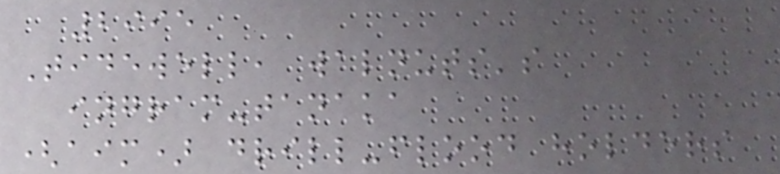2995
Tidewell, walnuts's
ingram-tanaka
(aim) drill-flood holders
